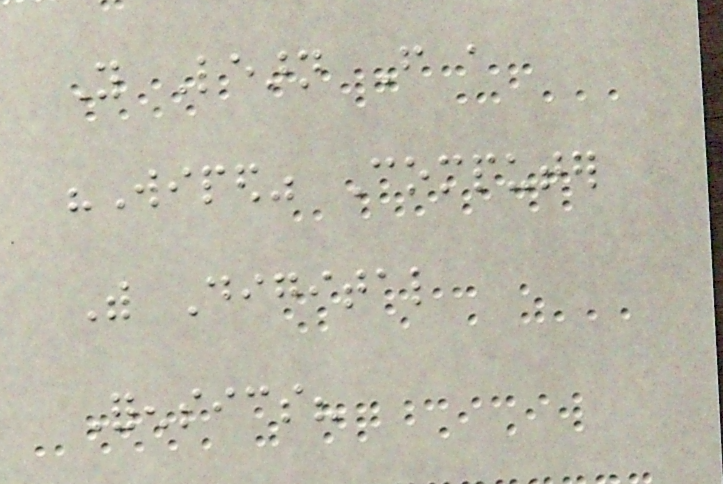You Learn From a
"Wiped" Computer
With Digital
Forensics?
